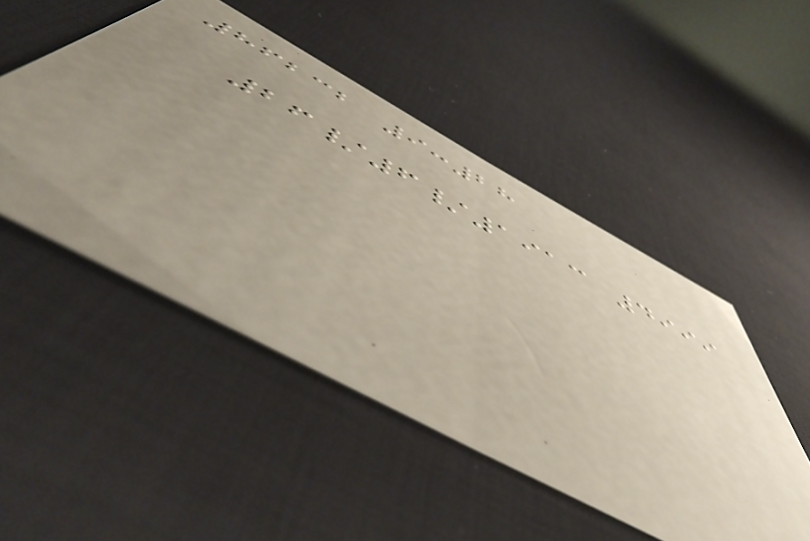86232 9:28
26/6/1913 4999
